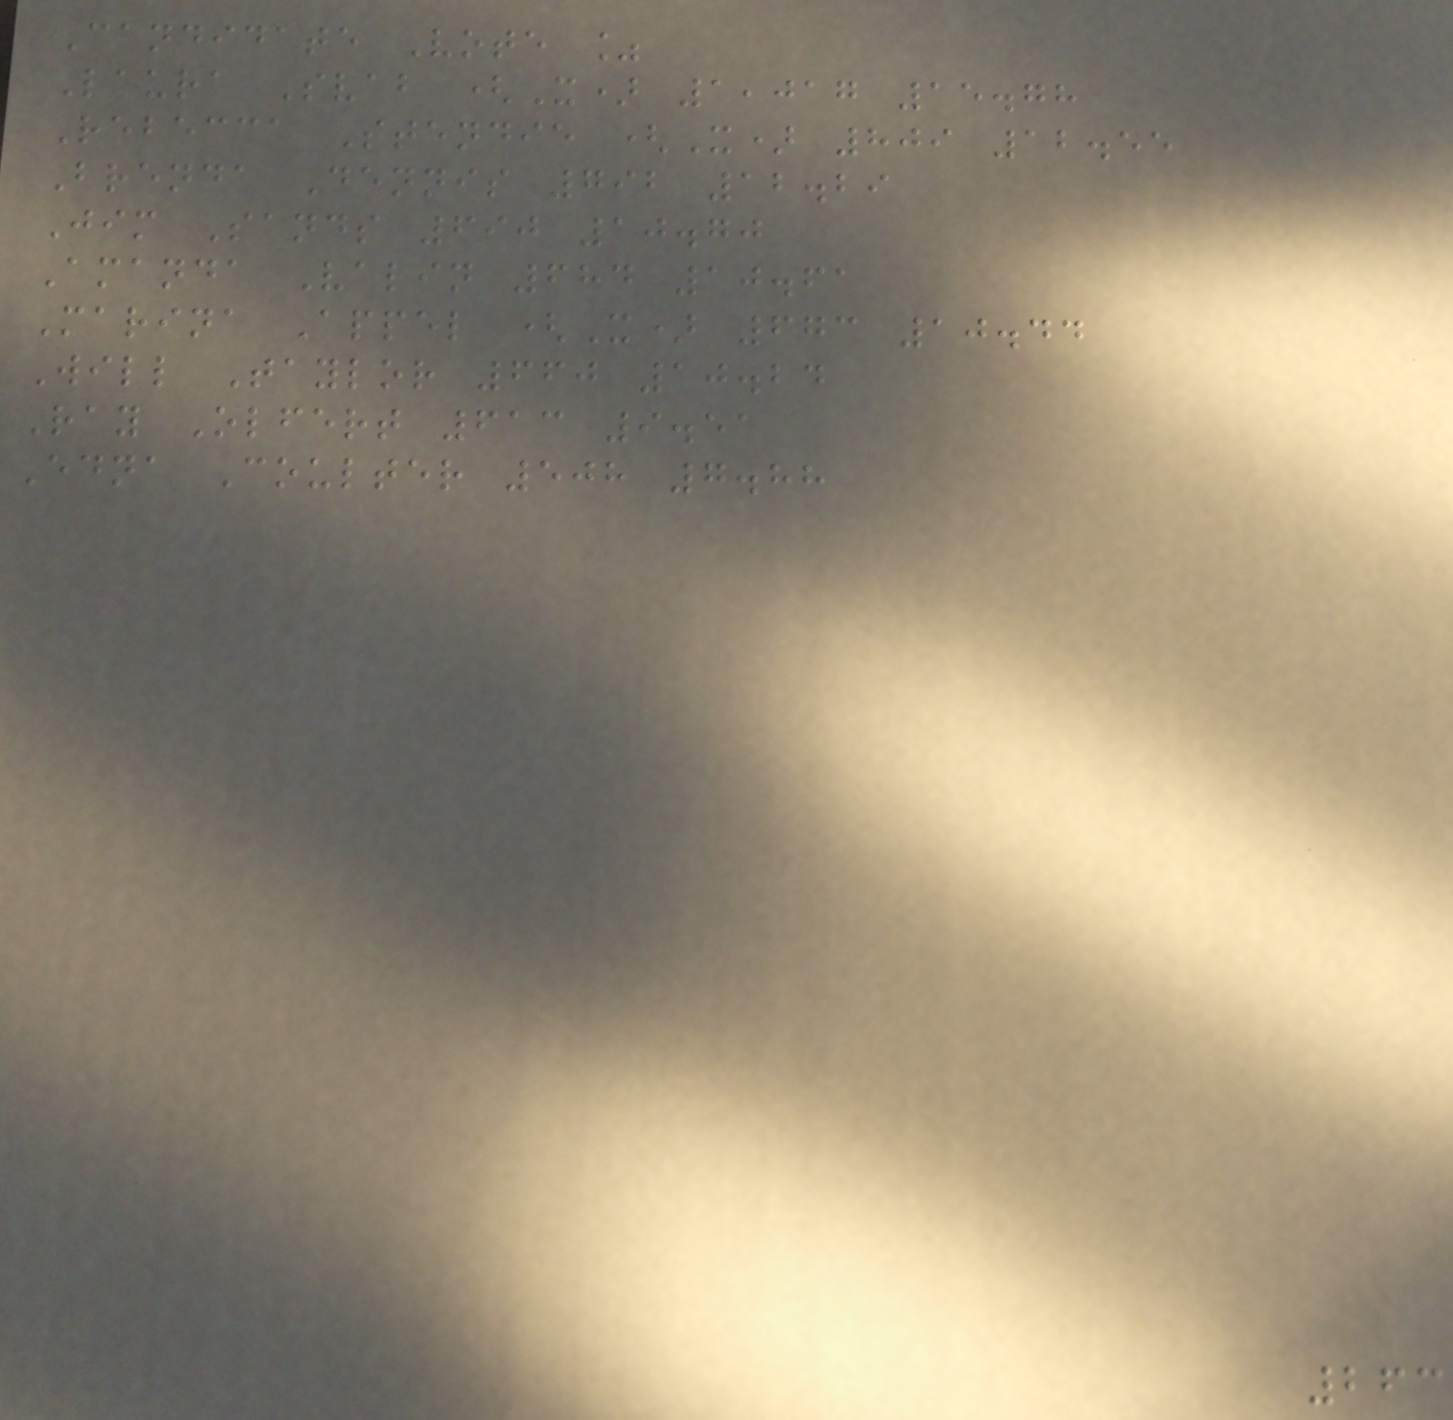Candidate Vote %
Laura Svab (X) 1,017 15.78
Rebecca Stendie (X) 809 12.55
Brenda Dennis 792 12.29
Jim Sands 690 10.70
Amanda Valin 684 10.61
Marina Appel (X) 673 10.44
Will Taylor 660 10.24
Ray Olfert 613 9.51
Edna Coulter 508 7.88
263
